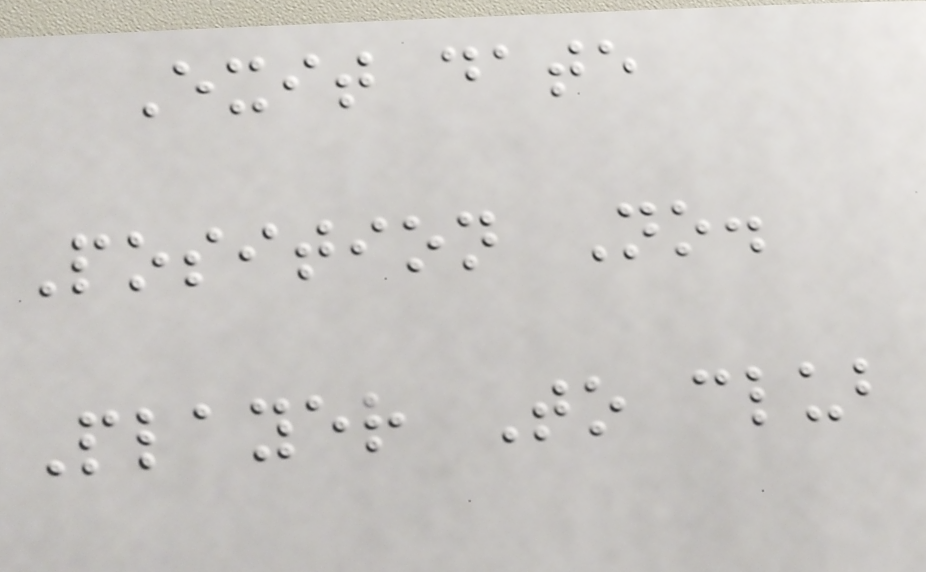Exit date
Position No.
Player To club
